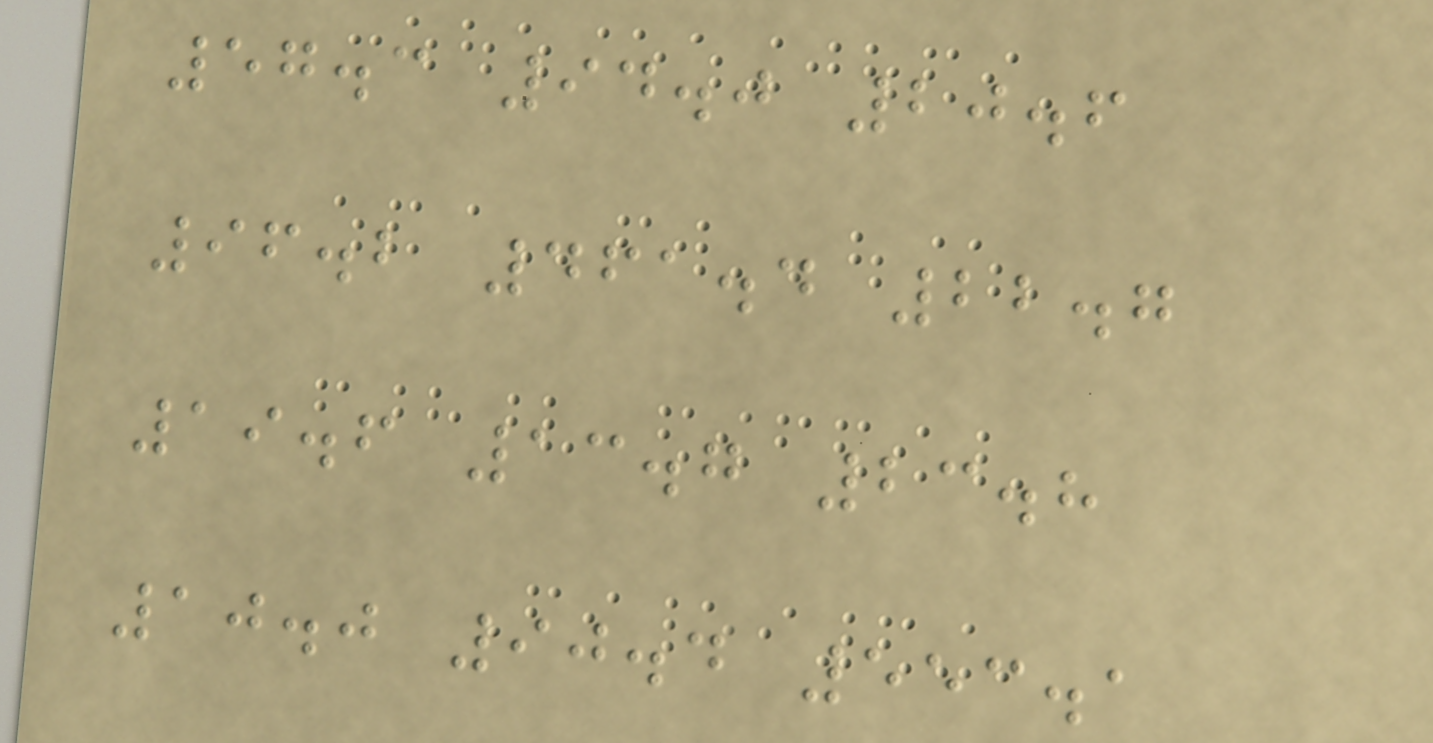57.3 94.0 20.6
96.2 461.4 22.7
19.6 13.7 23.8
10.0 90.4 553.1
